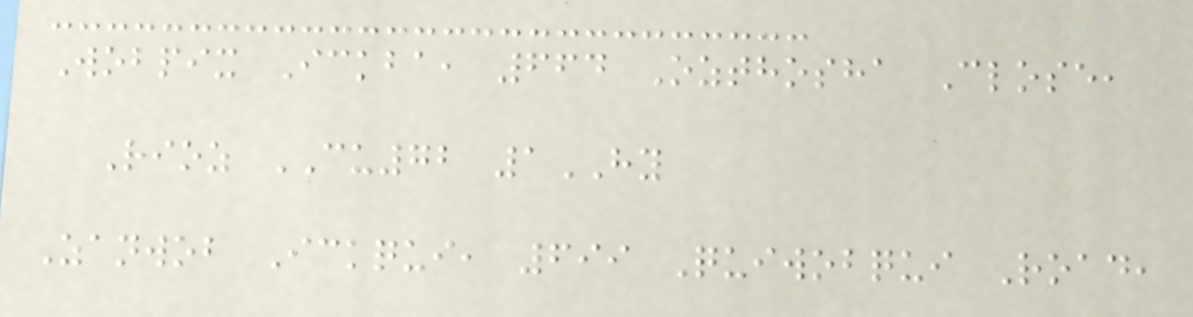Wobpix Ickba, 664 Ozthosha Close,
Rioz CU72 1HY
Zanwob Ickqui, 699 Quiwobqui Road,
